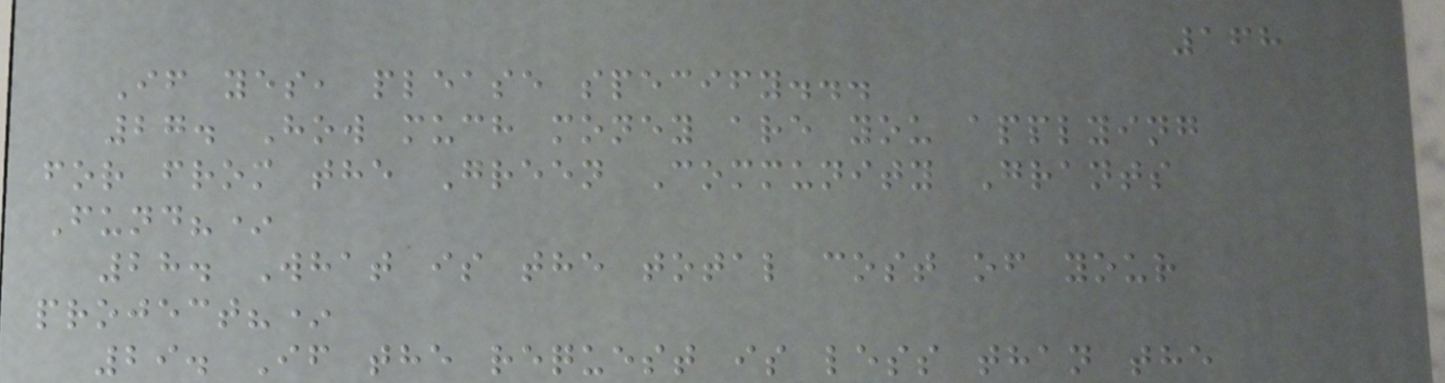168
If yes, please specify...
27. How much money are you applying
for from the Green Community Grants
Fund?*
28. What is the total cost of your
project?*
29. If the request is less than the
